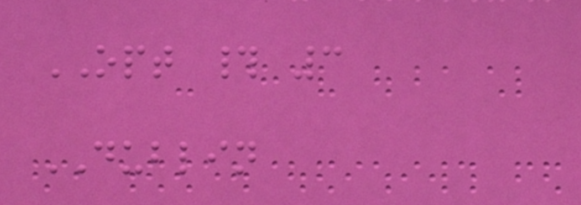OPT # 3
DUBLIN
